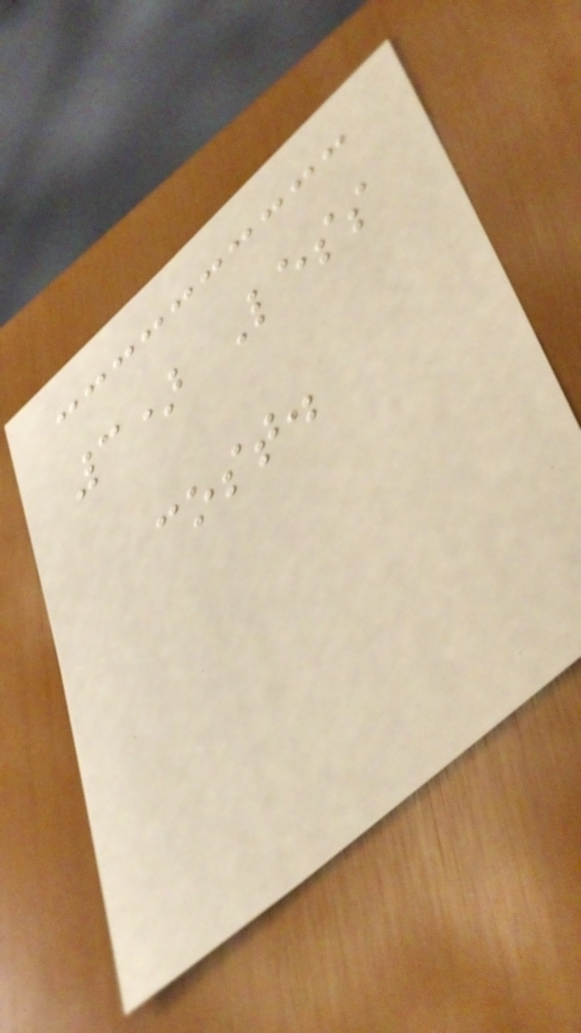3) Less
cost.
